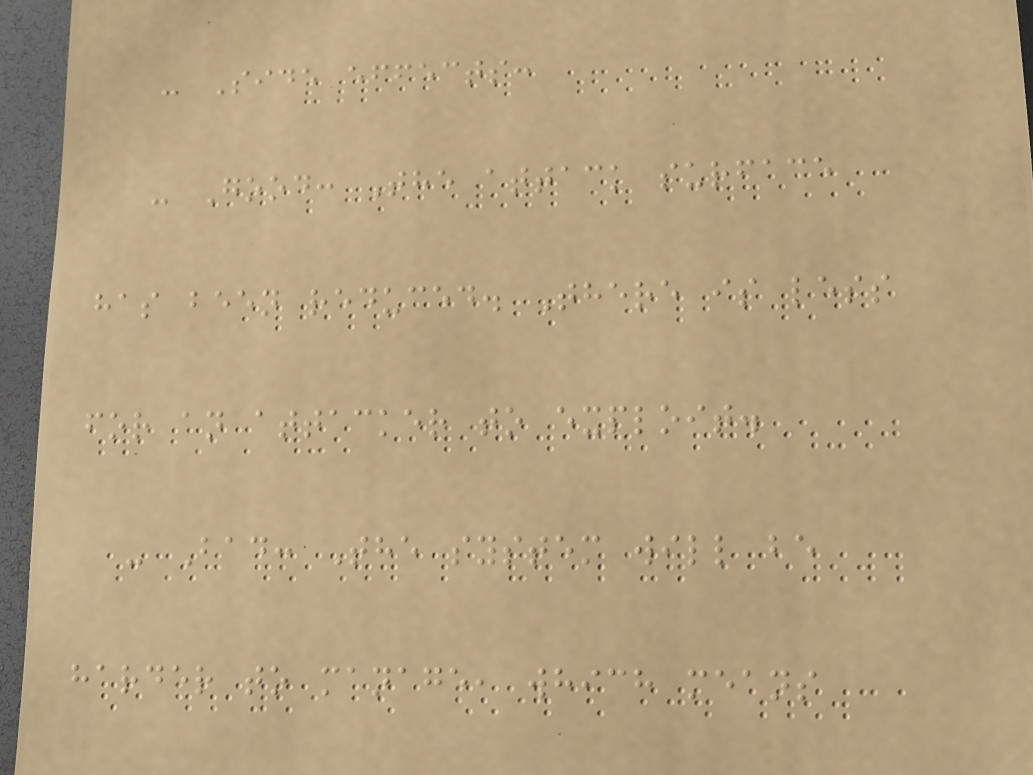- Side effects:
- Good: The attack surface
has been reduced. There is less
for an attacker to exploit.
- Bad: The system will be
harder to manage, which means
